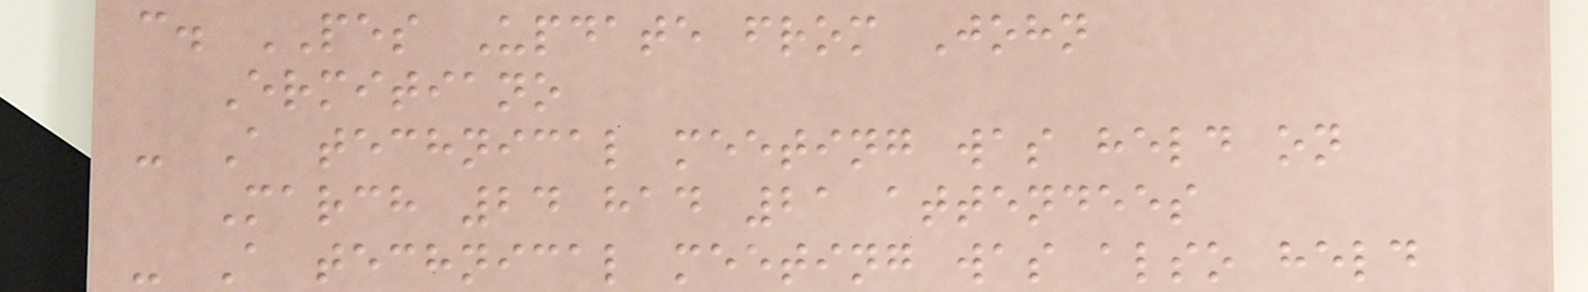c. PES Update from John
Ermitiano
- A technical meeting was held on
March 24 had 21 attendees
- A technical meeting was also held
